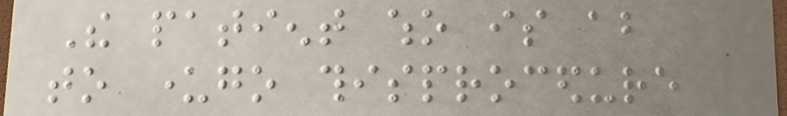The patient who is about
to undergo thisprocedure
